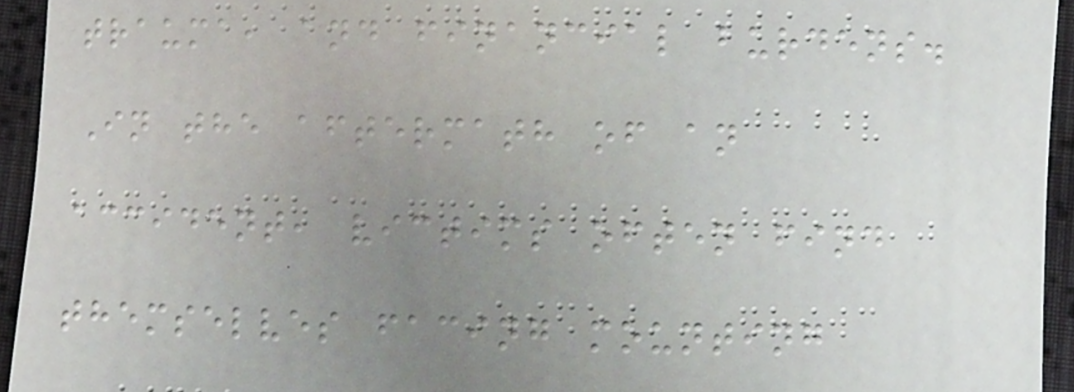trauma, and financial burdens.
In the aftermath of an
accident, victims often find
themselves facing mounting
